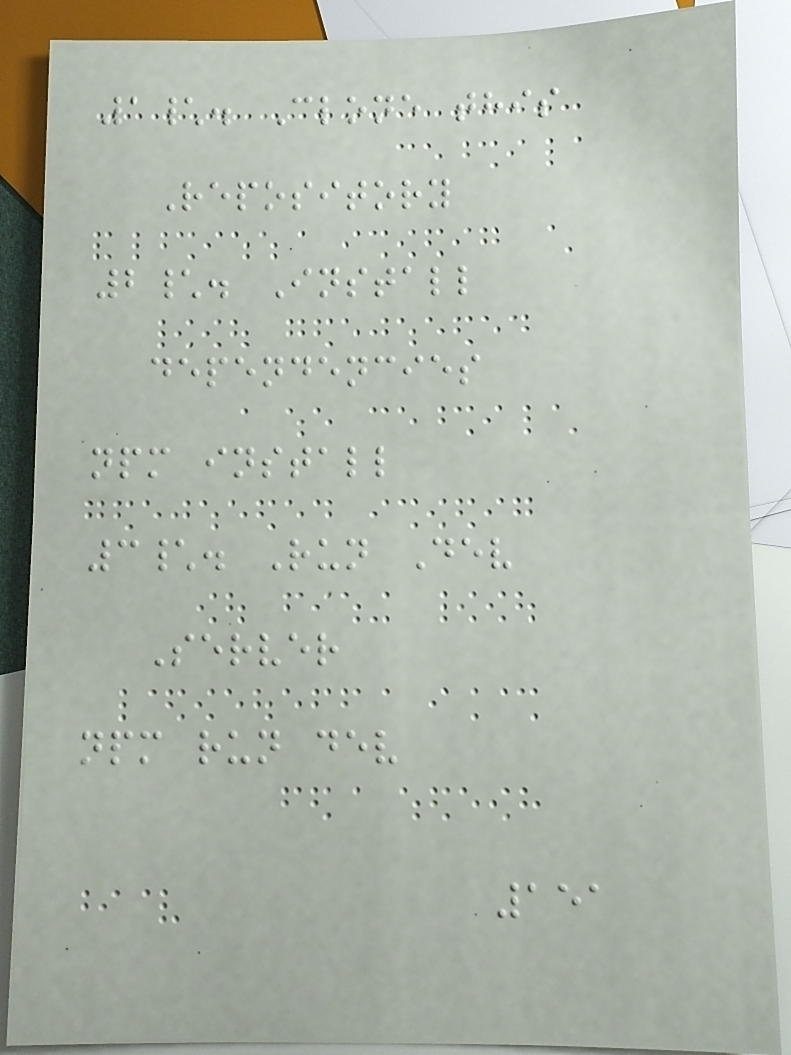1\. Clone this
Repository
2\. Install
dependencies
npm install
3\. Run Dev
Server
npm run dev
151
